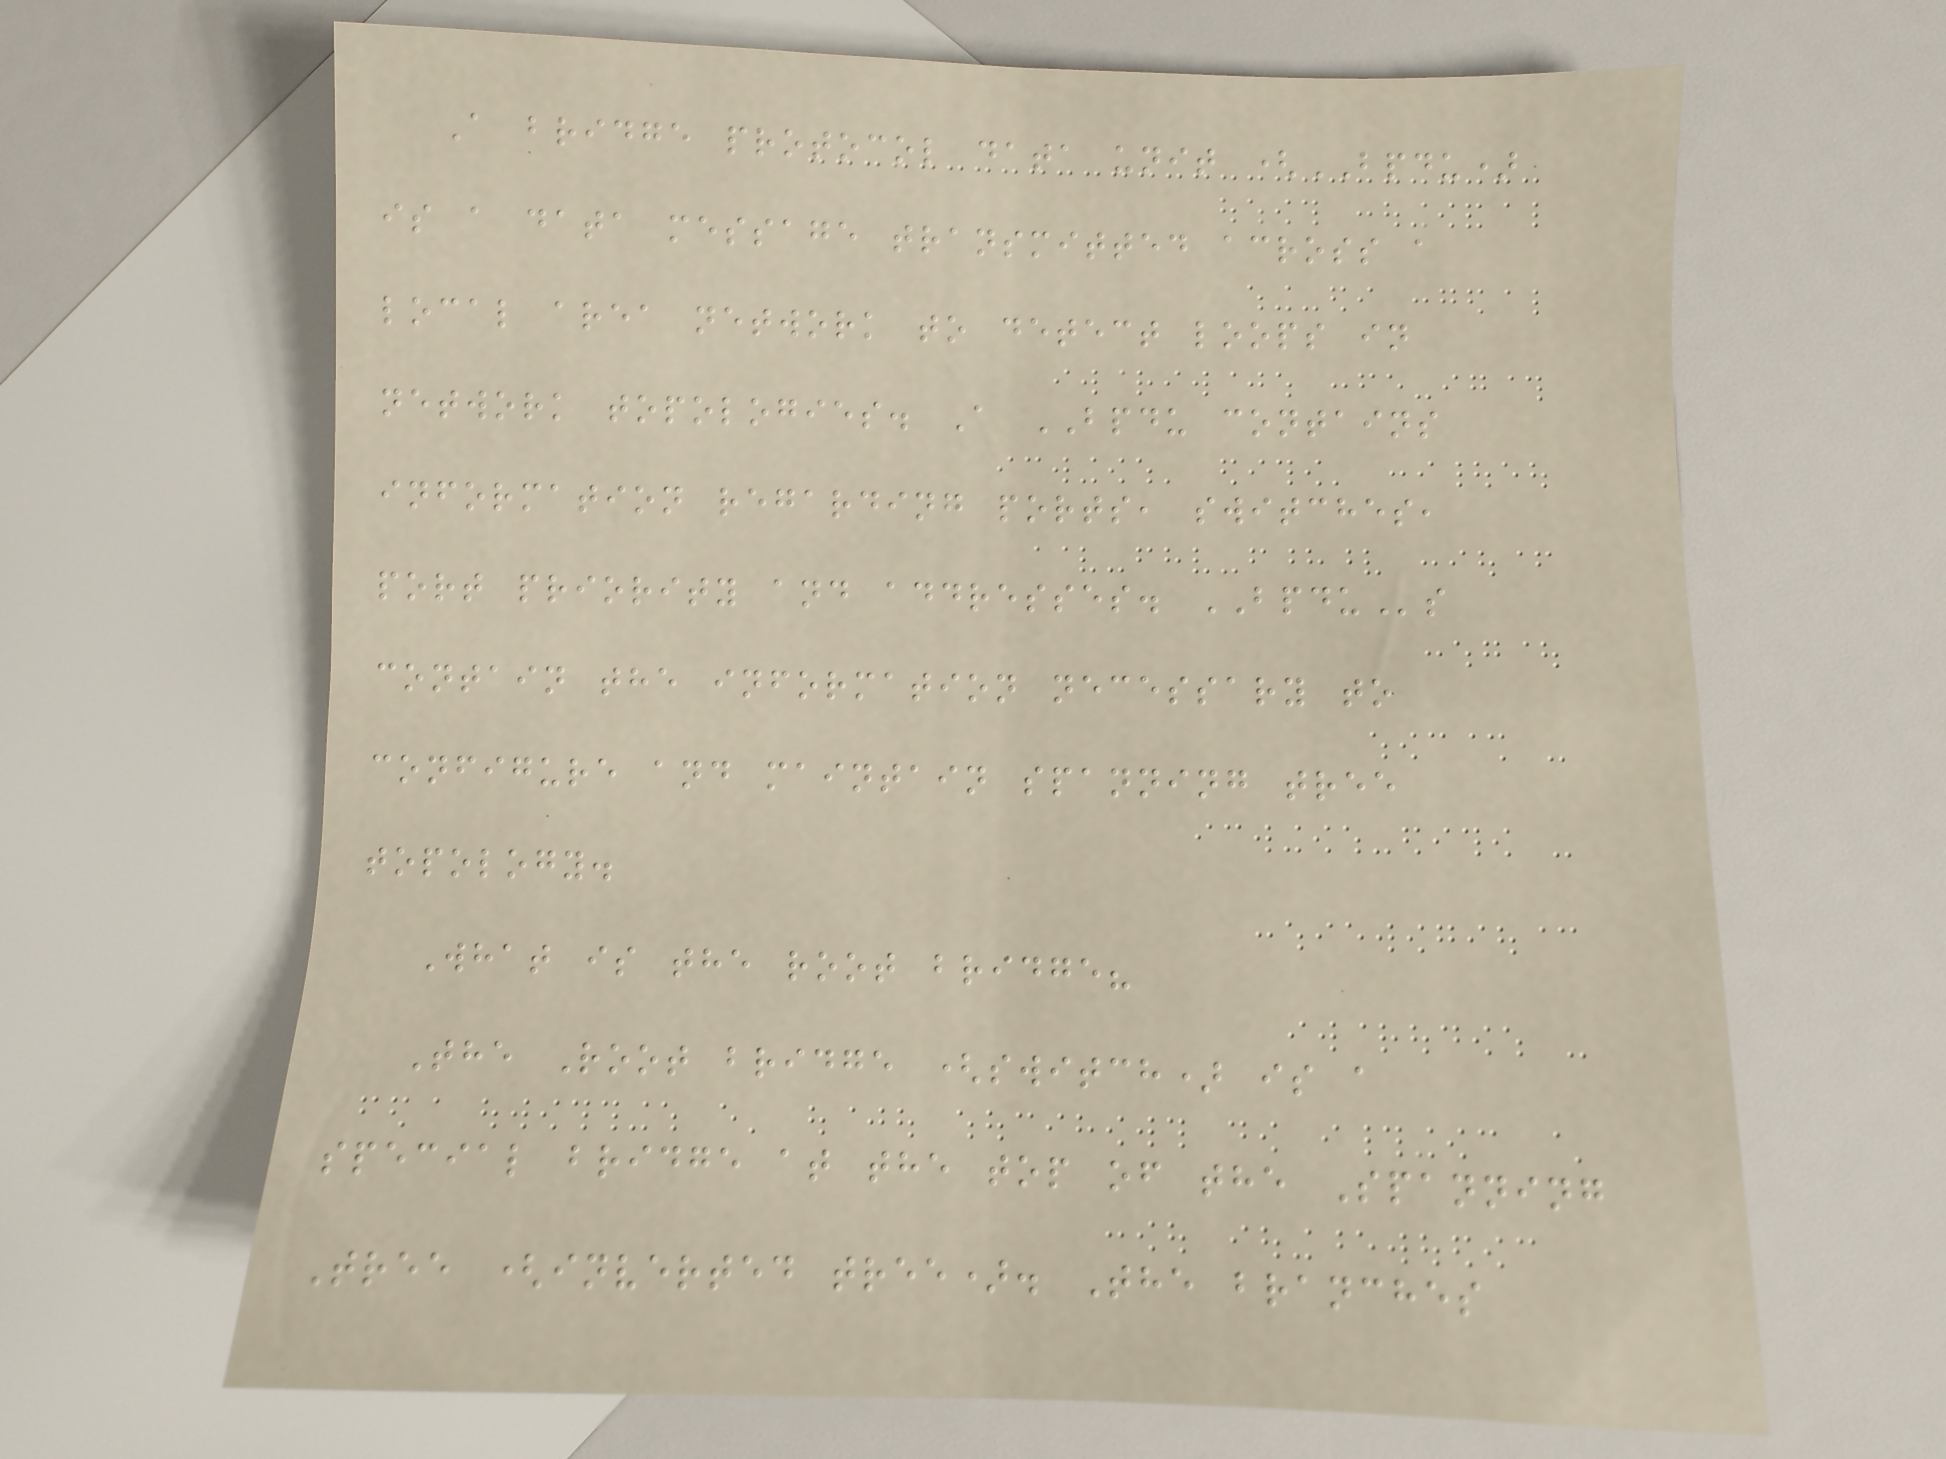A bridge protocol data unit (BPDU)
is a data message transmitted across a
local area network to detect loops in
network topologies. A BPDU contains
information regarding ports, switches,
port priority and addresses. BPDUs
contain the information necessary to
configure and maintain spanning tree
topology.
What is the root bridge?
The Root bridge (switch) is a
special bridge at the top of the Spanning
Tree (inverted tree). The branches
